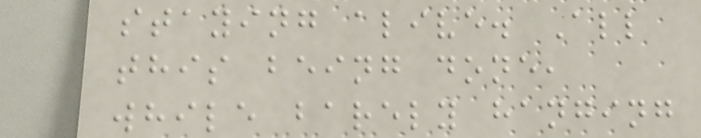staying alive. All
this being done,
while barely hanging
